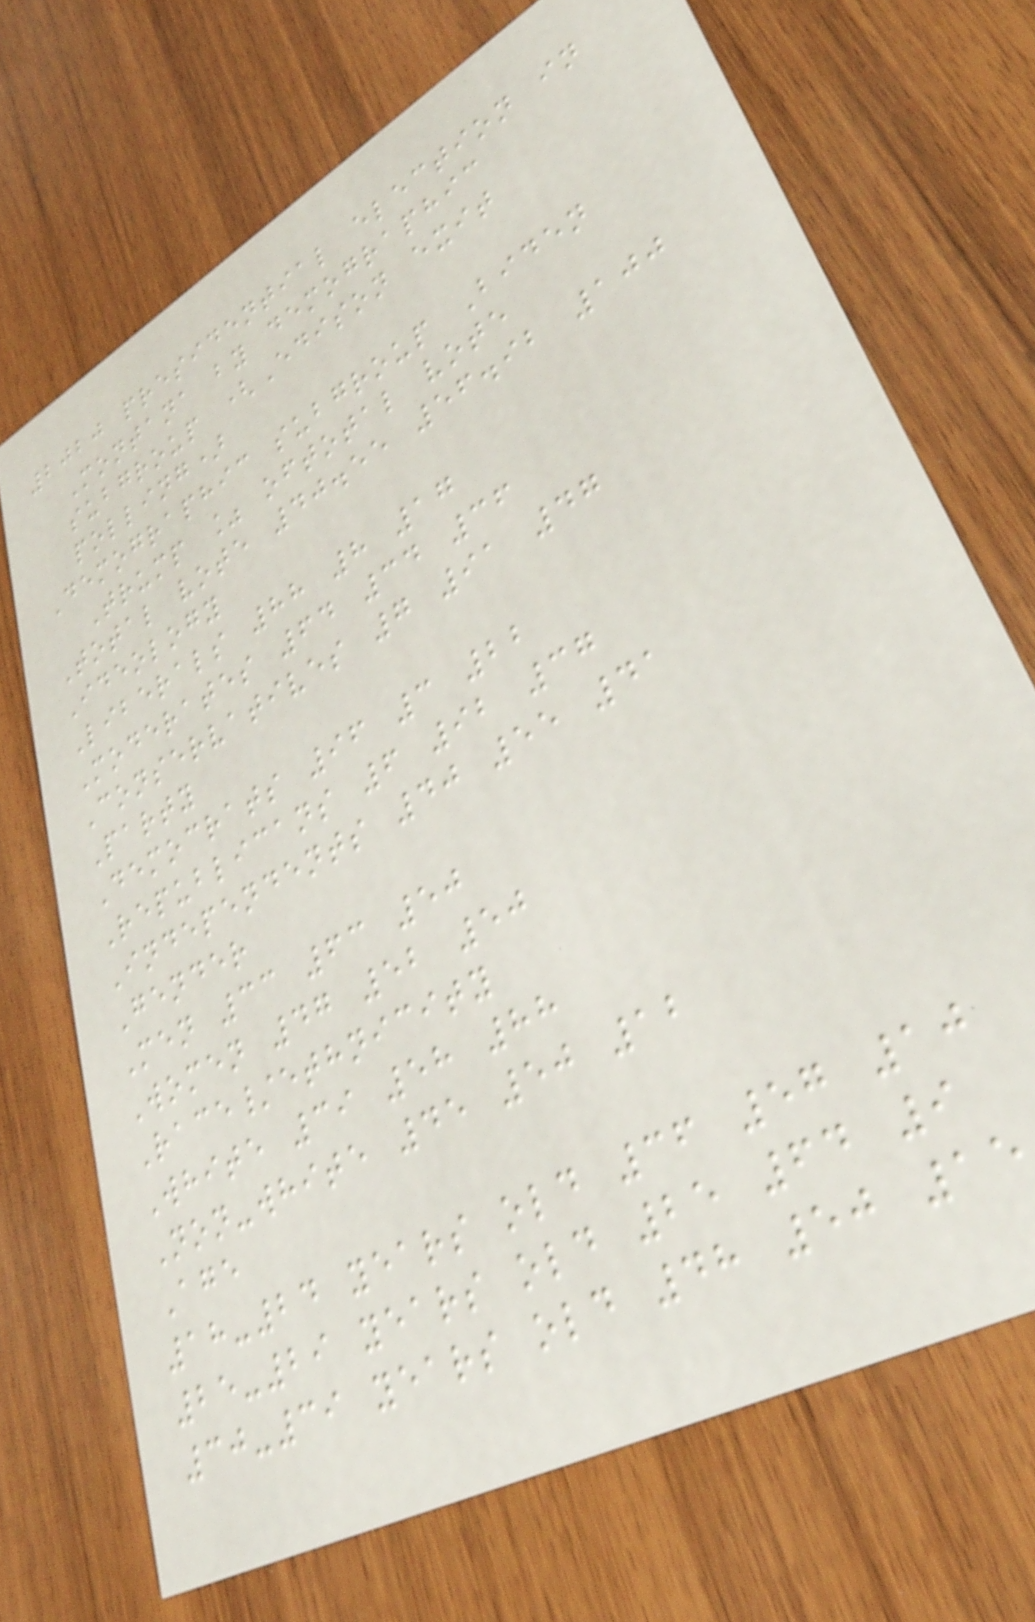2020 presidential election in
Montana by demographic
subgroup (Edison exit
polling)
Demographic subgroup Biden
Trump % oftotal vote
Total vote 40.55 56.92 100
Ideology
Liberals 88 8 17
Moderates 64 34 36
Conservatives 7 91 47
Party
Democrats 96 3 22
Republicans 6 92 37
Independents 40 55 41
Gender
Men 33 63 50
Women 47 52 50
Race/ethnicity
White 39 58 88
Non-white 45 50 12
Age
18-24 years old 36 57 10
25-29 years old 25 64 9
30-39 years old 48 50 15
